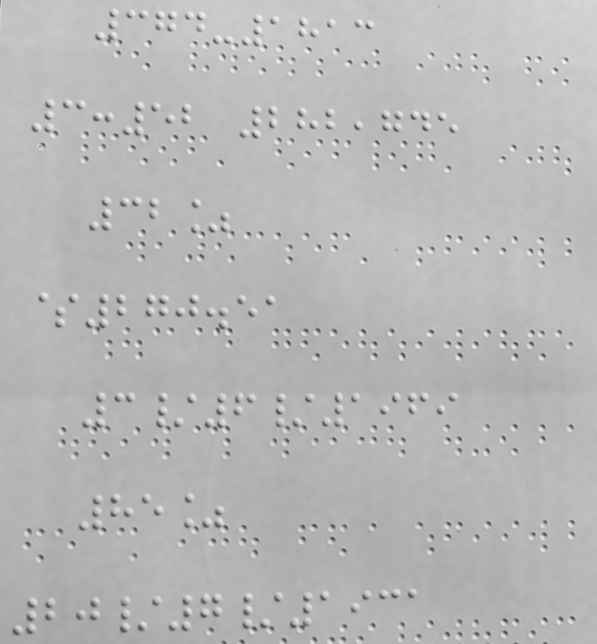374-1813
3:52 282,745
32%
$270.51
3/6/1969
85%
20/7/1931
